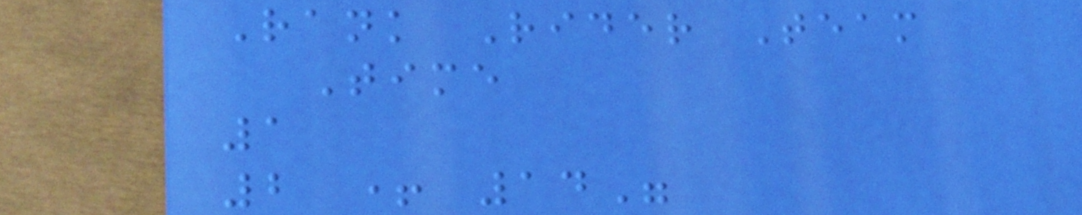Rank Rider Team
Time
1
2 + 14"
